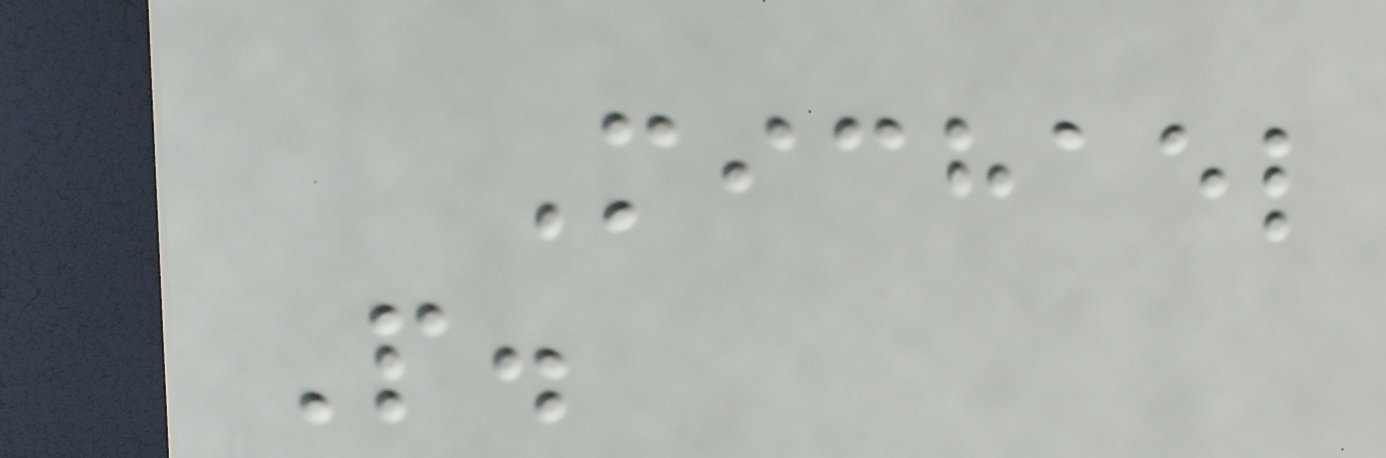Michael
P.
